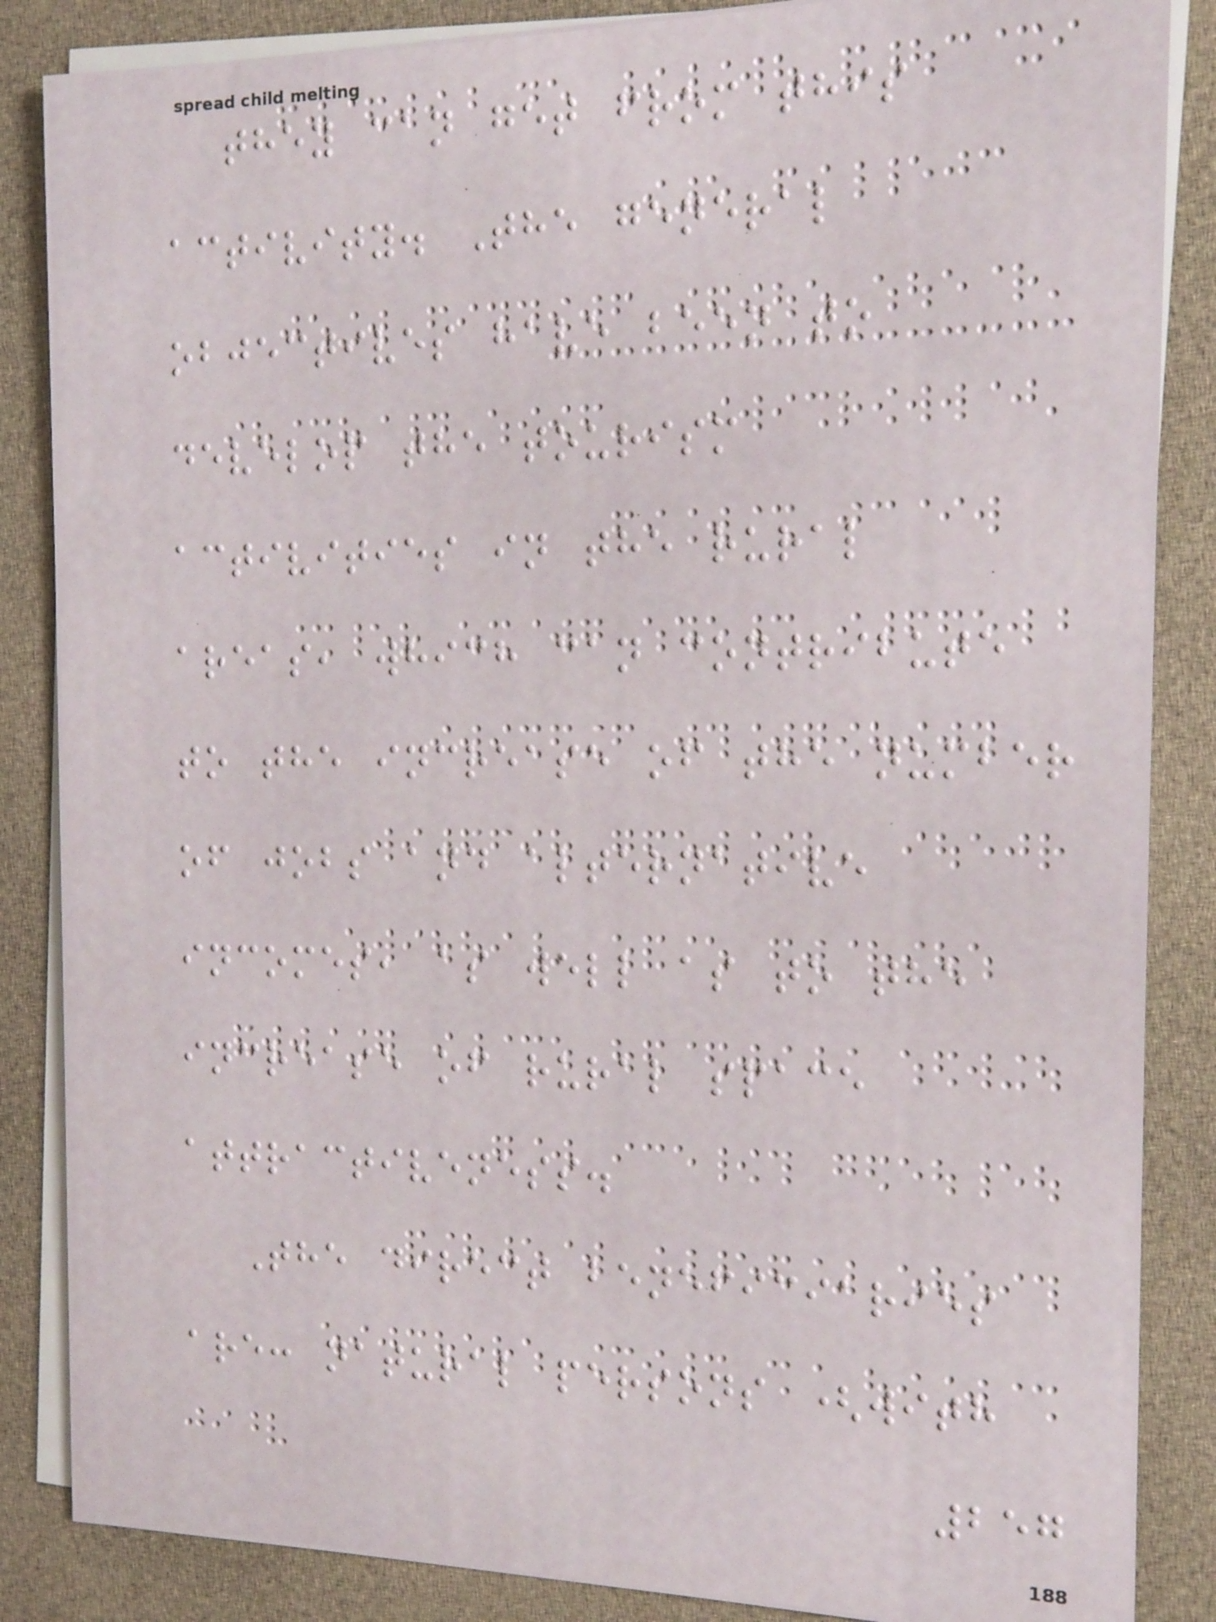they can get from this
activity. The general
objectives have been to
develop the tourism
activities in the rural
areas, which can contribute
to the increase of the number
of jobs and alternative
incomes, as well as to the
increase of rural space
attractiveness.
The direct beneficiaries
are: natural persons (with
257
